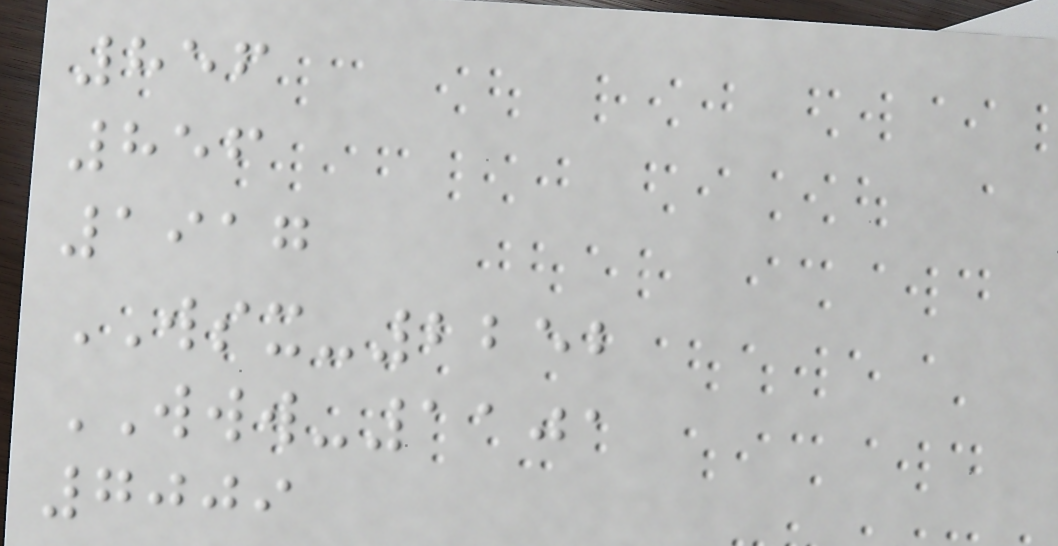856
856
1917
WSX-2252
WWW-1101
7009
